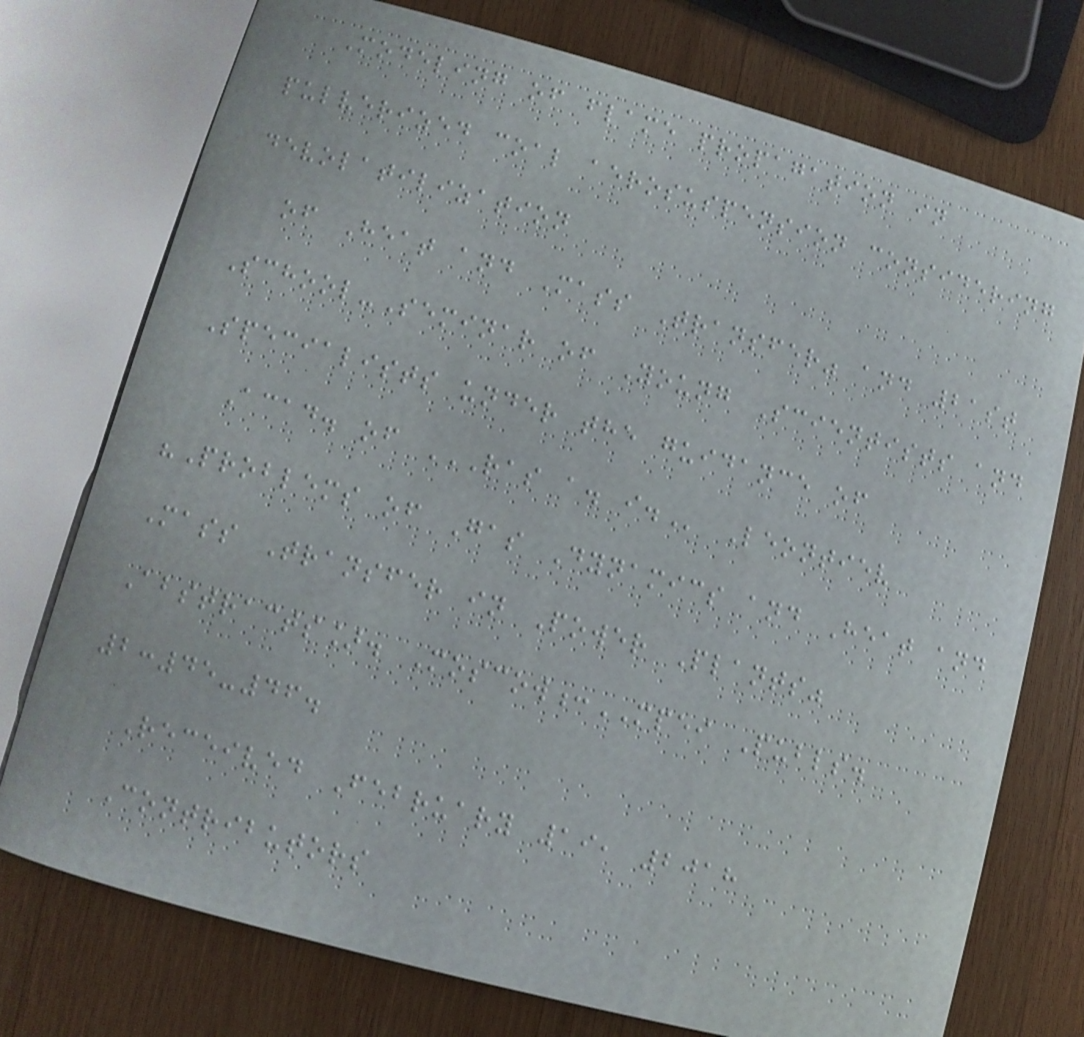Modeling of flame propagation in
pulverized coal aerosuspension considering
devolatilization
of Heat and Mass Transfer" and 21st
School-Seminar of Young Scientists and
Specialists under the guidance of
Acad. of RAS A. I. Leontiev
"Problems of Gas Dynamics and Heat and
Mass Transfer in Power Plants"
Abstracts]. Moscow:MPEI Publs.
2:45-46.
Received February 19, 2018
Contributors
